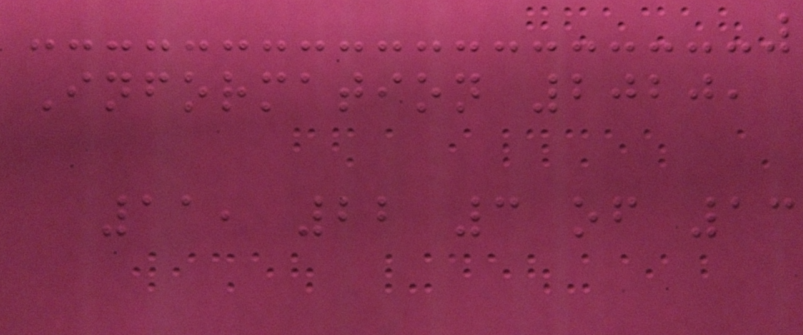Information 2020,
11, 22 3 of 13
